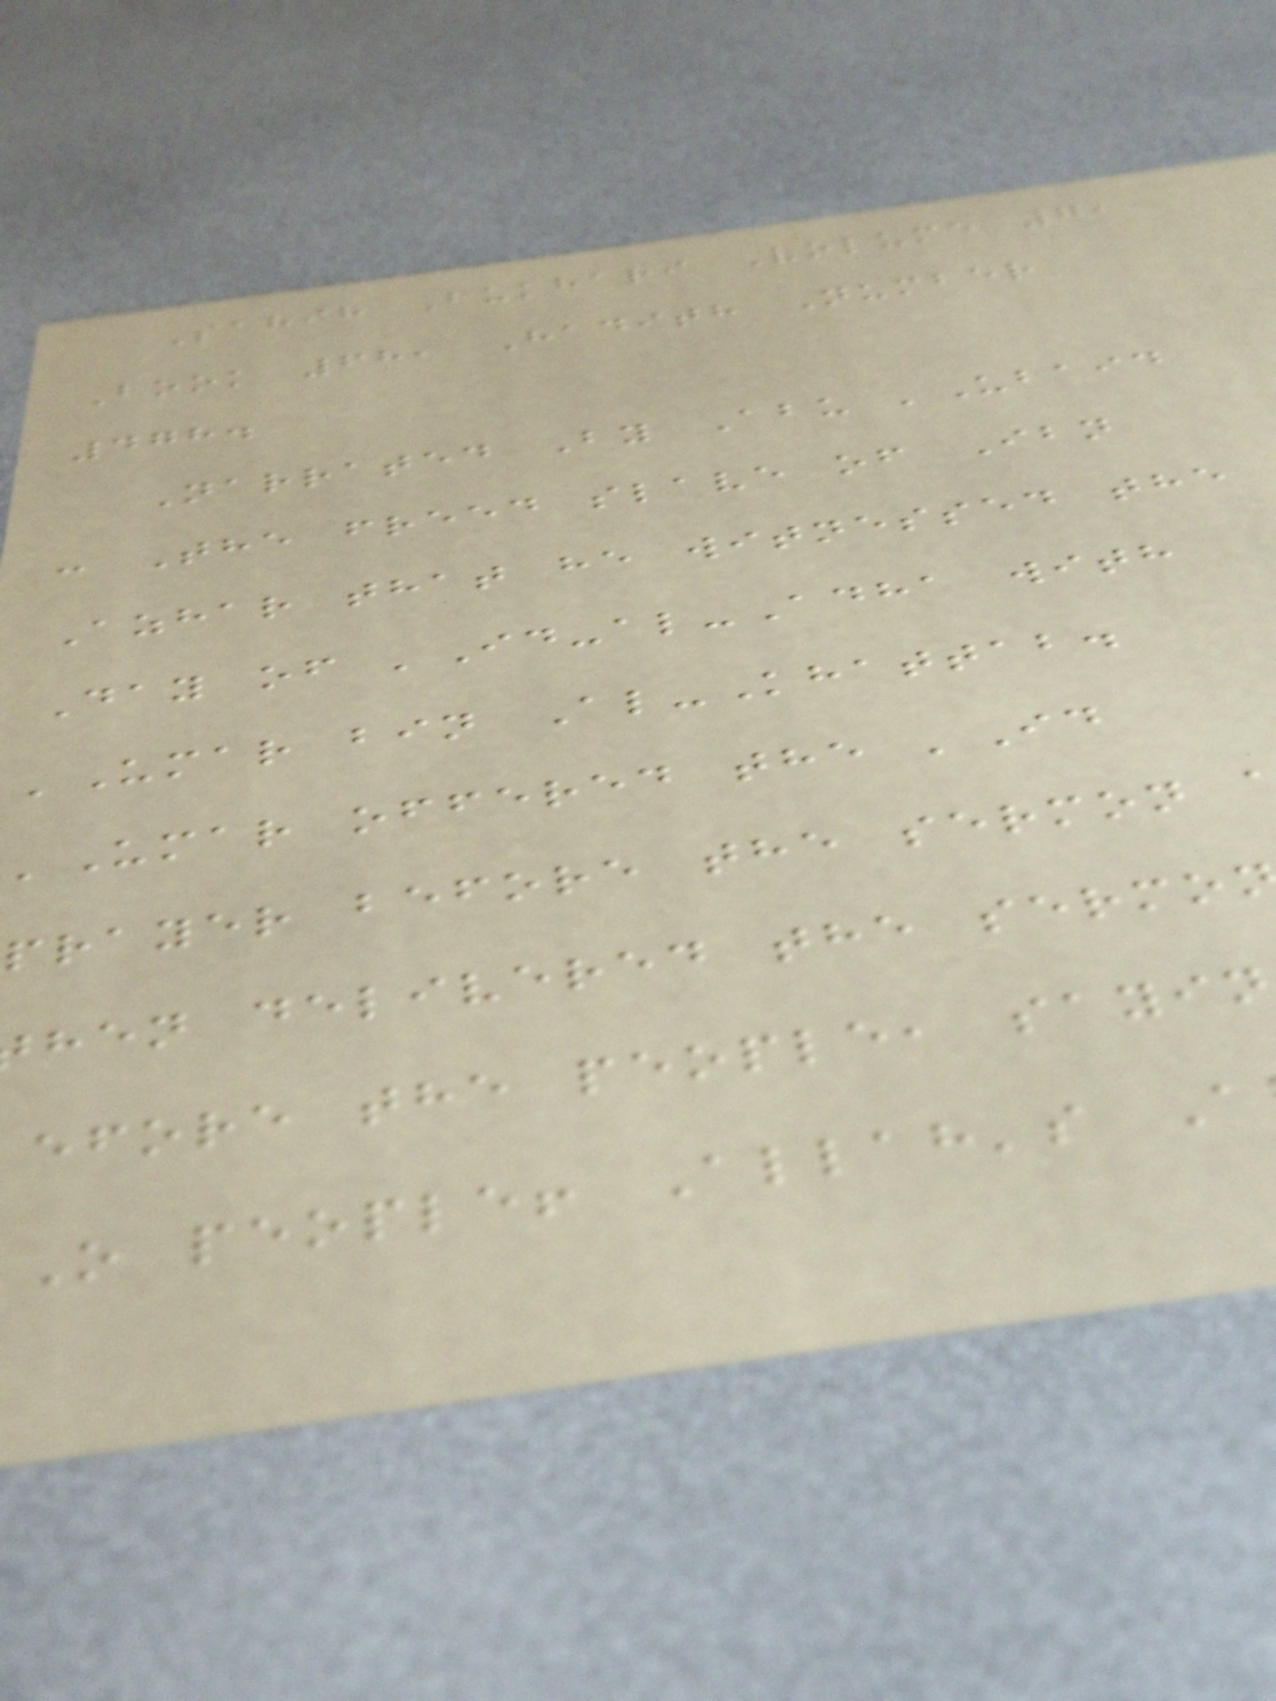Sahih Bukhari Volume 7,
Book 68, Hadith Number
478.
Narrated By Abu 'Ubaid
: The freed slave of Ibn
Azhar that he witnessed the
Day of 'Id-al-Adha with
'Umar bin Al-Khattab.
'Umar offered the 'Id
prayer before the sermon
hen delivered the sermo
efore the people, sayin
O people! Allah's A
